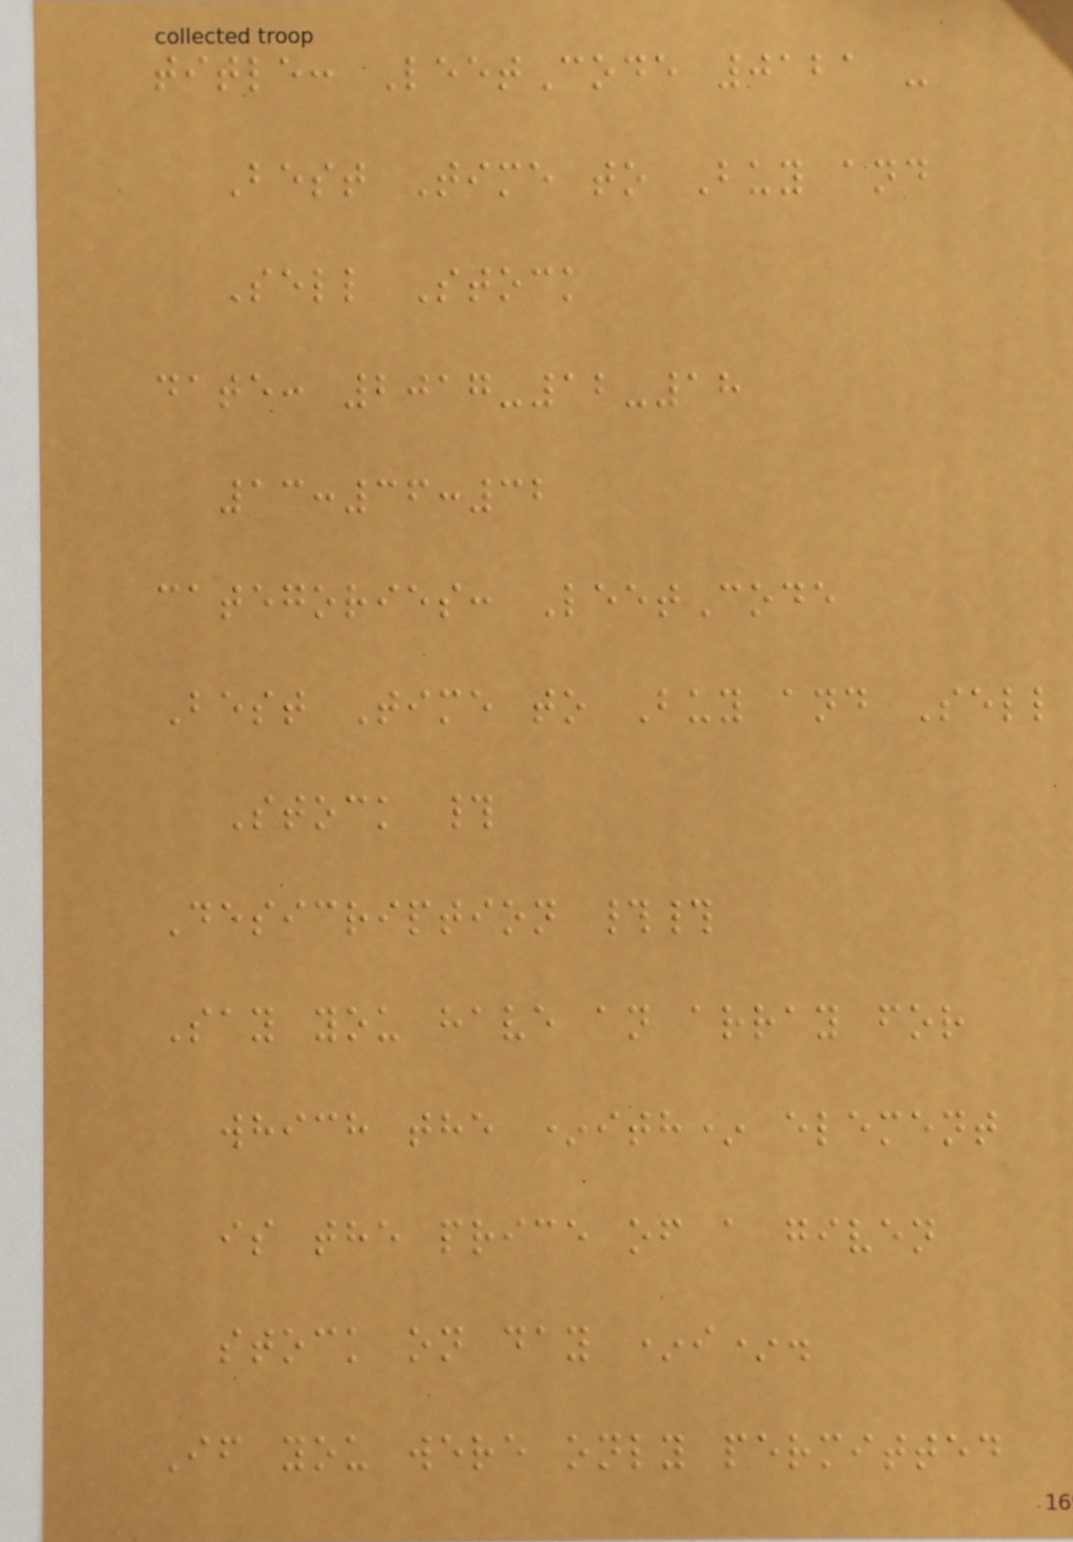title: LeetCode 0121 -
Best Time to Buy and
Sell Stock
date: 2017-12-18
13:36:32
categories: LeetCode
Best Time to Buy and Sell
Stock #
Desicription ##
Say you have an array for
which the *ith* element
is the price of a given
stock on day *i*.
If you were only permitted
